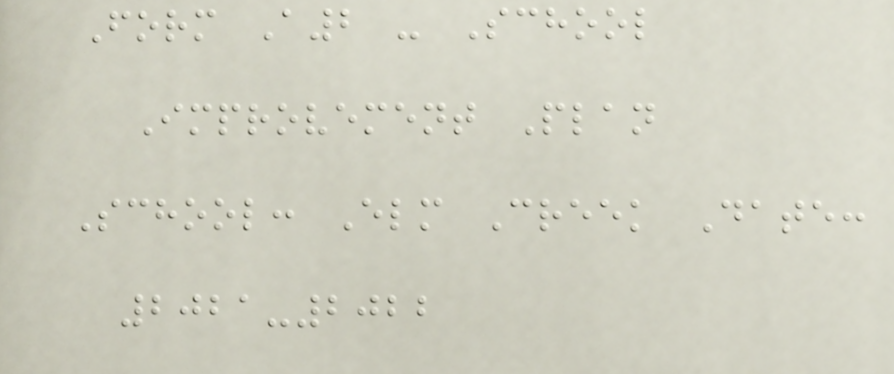Form A2 - School
Improvement Plan
School: Elm Creek Date:
2021-2022
